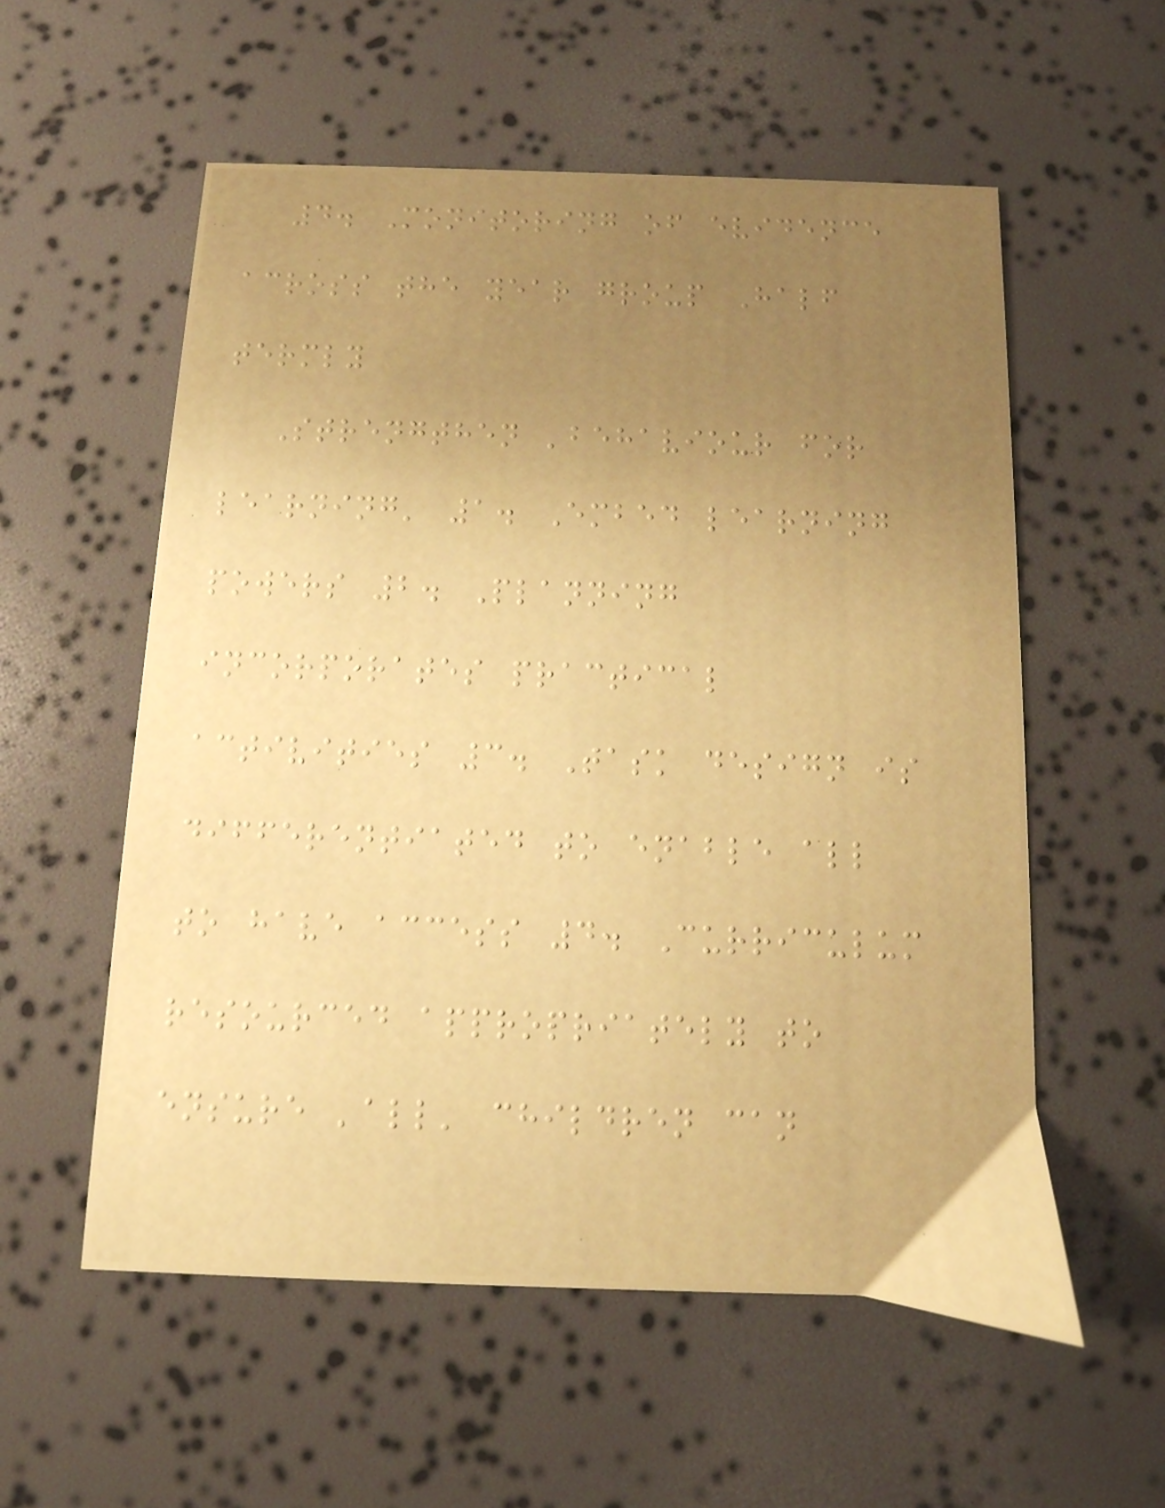4. Monitoring of evidence
across the year group Half
termly
Strengthen 'behaviour for
learning' 1. Embed learning
powers 2. Planning
incorporates practical
activities 3. Task design is
differentiated to enable all
to have access 4. Curriculum
resourced appropriately to
ensure 'all' children can
